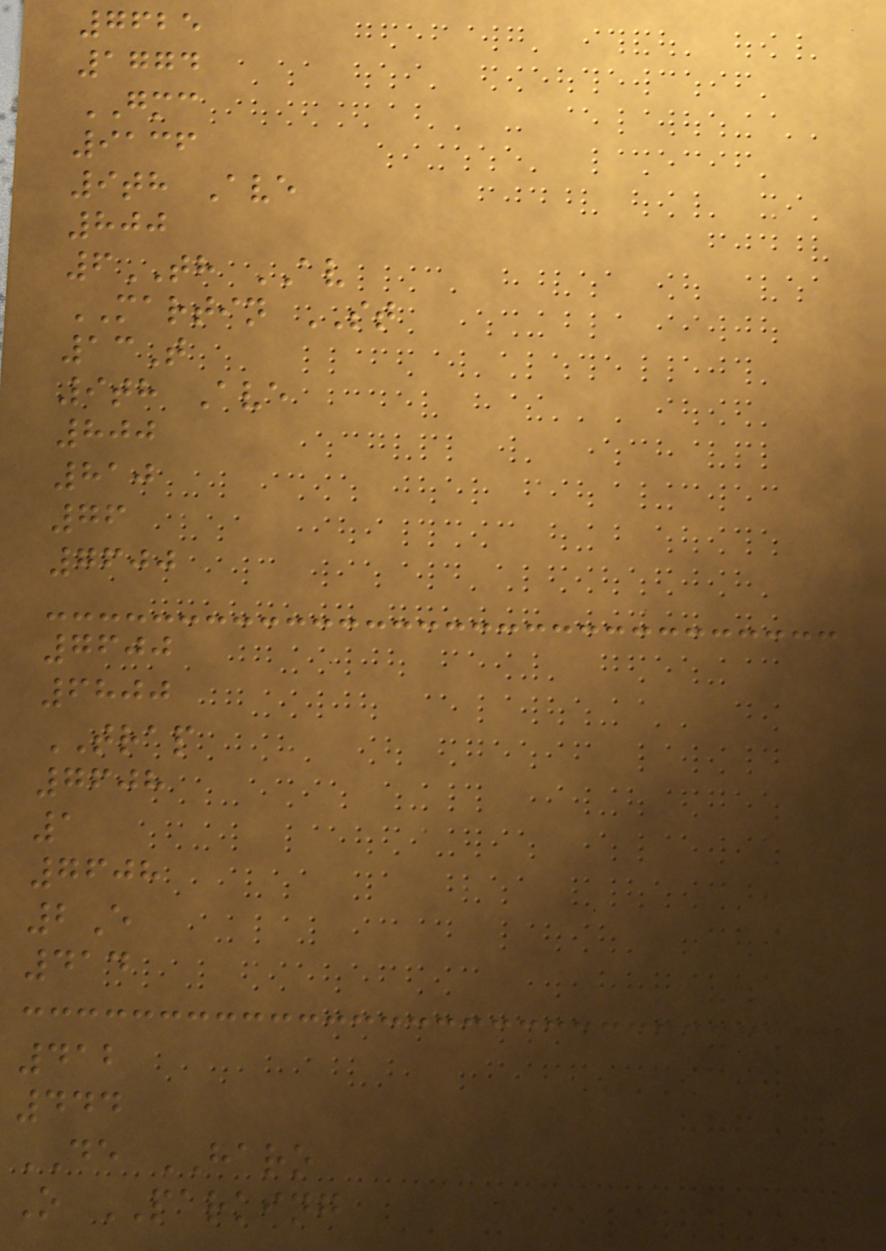7625
1774
GMC
9136
9th Ave
800
6TH AV
MARTIN ST
13T
9th Ave
800
810
76
7600
7600
6800
TRAP
7608
1
7608
2E
414
412
444
DE HARO
O PARKING
